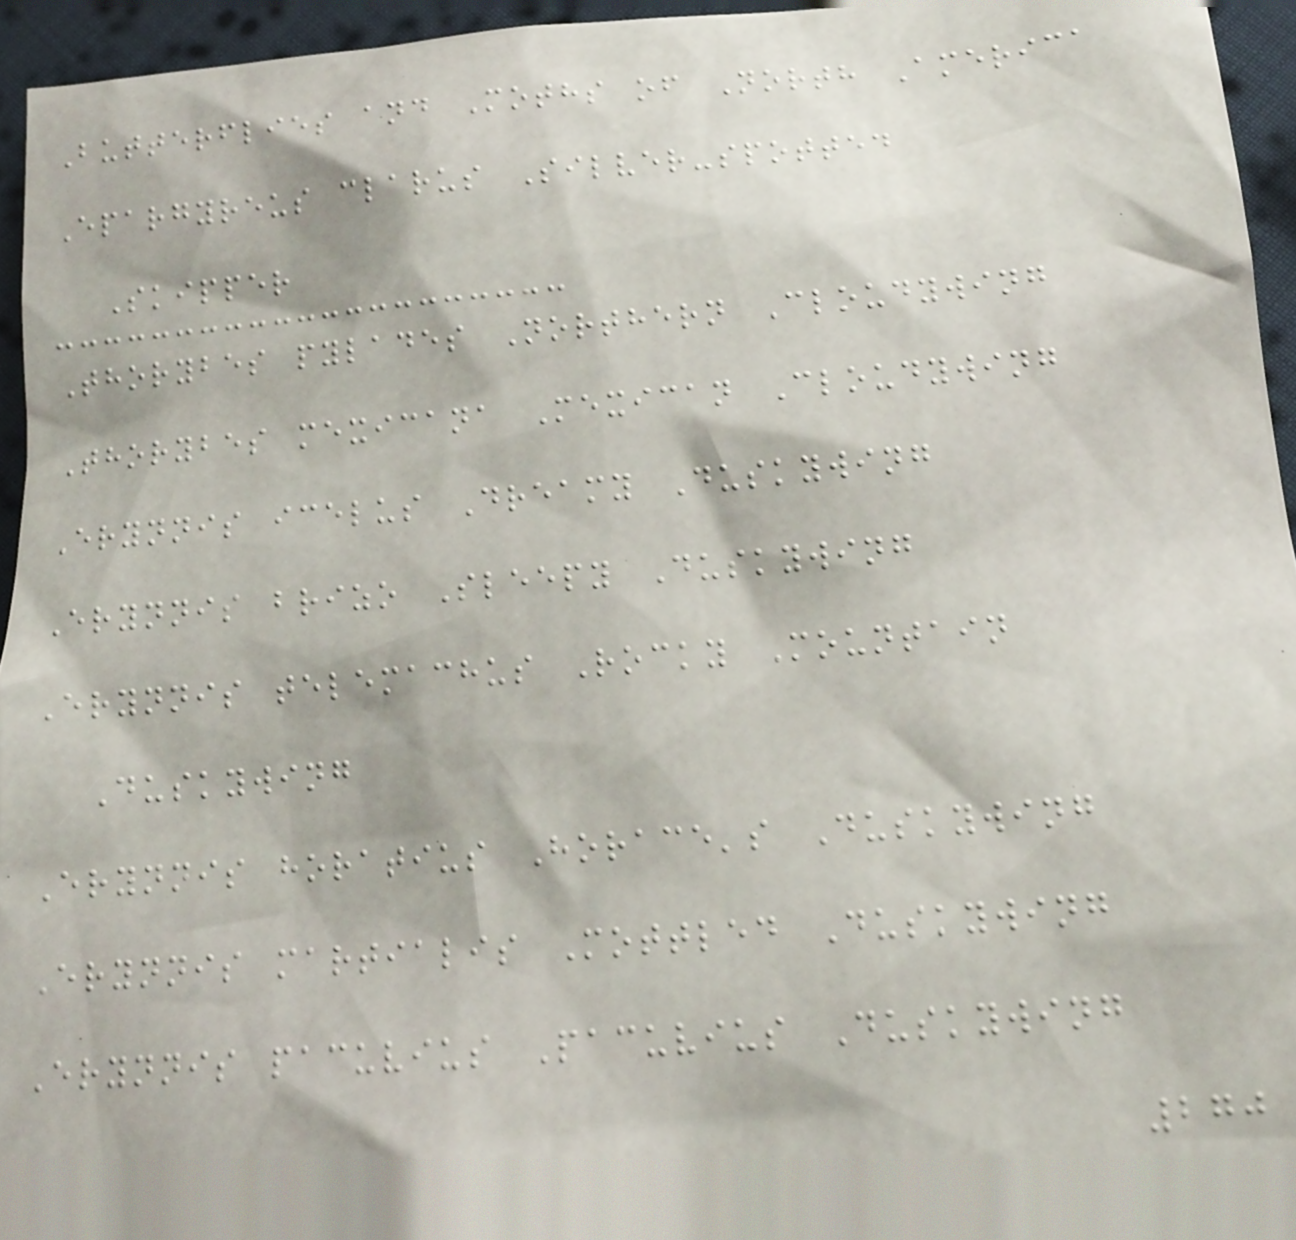Butterflies and Moths of North America
Epargyreus clarus Silver-spotted
Skipper
Thorybes pylades Northern Cloudywing
Thorybes mexicana Mexican Cloudywing
Erynnis icelus Dreamy Duskywing
Erynnis brizo Sleepy Duskywing
Erynnis telemachus Rocky Mountain
Duskywing
Erynnis horatius Horace's Duskywing
Erynnis martialis Mottled Duskywing
Erynnis pacuvius Pacuvius Duskywing
270
